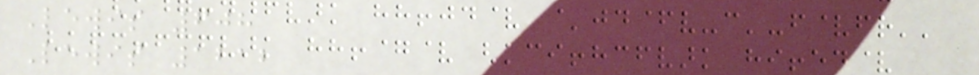Lewis 608
Lewis 1212
